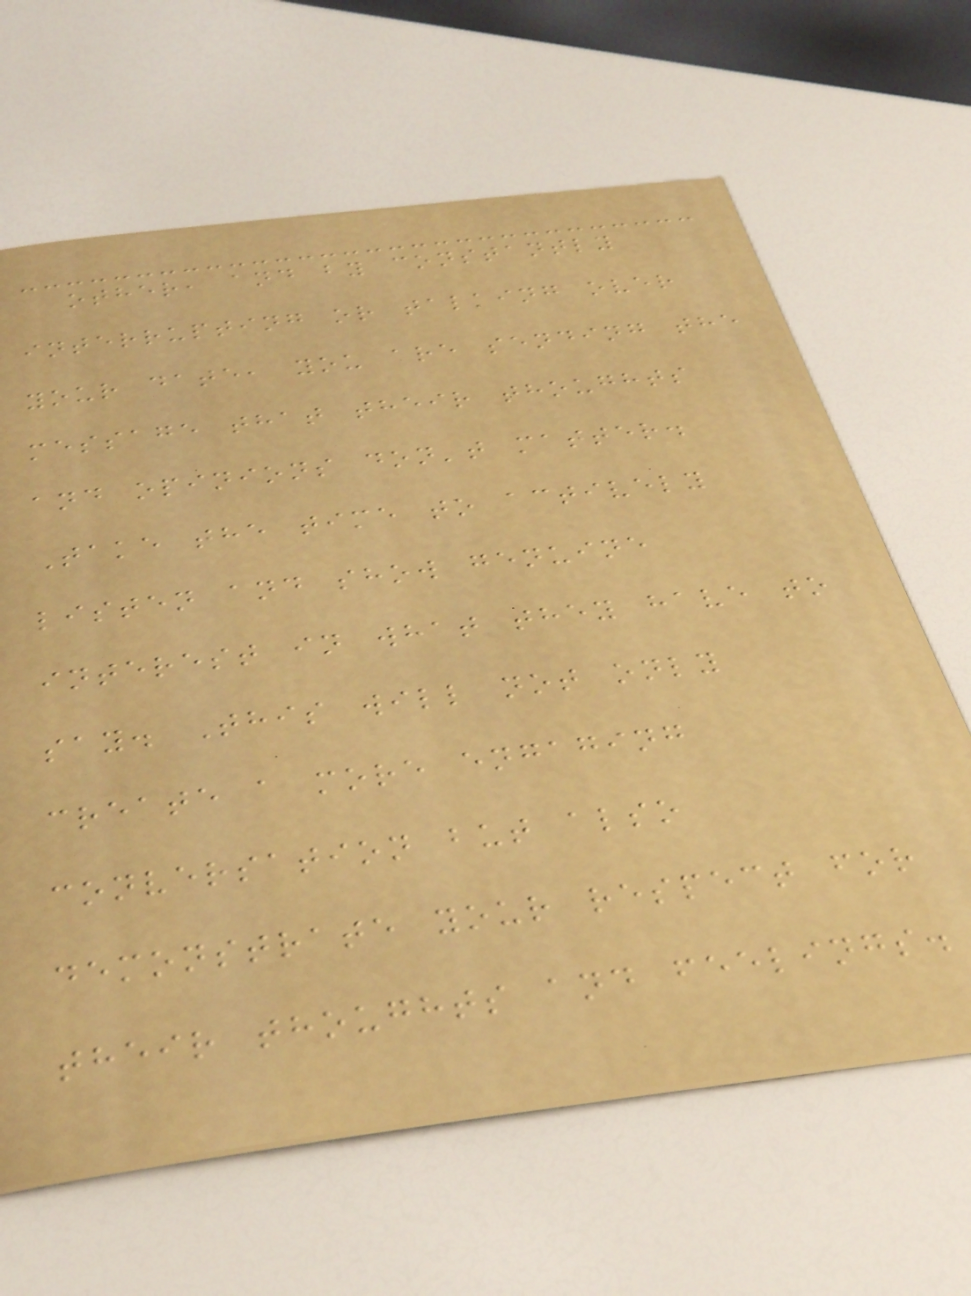other, and by constantly
interrupting or talking over
your date, you are sending the
message that their thoughts
and opinions don't matter.
Take the time to actively
listen and show genuine
interest in what they have to
say. This will not only
create a more engaging
conversation but also
demonstrate your respect for
their thoughts and feelings.
